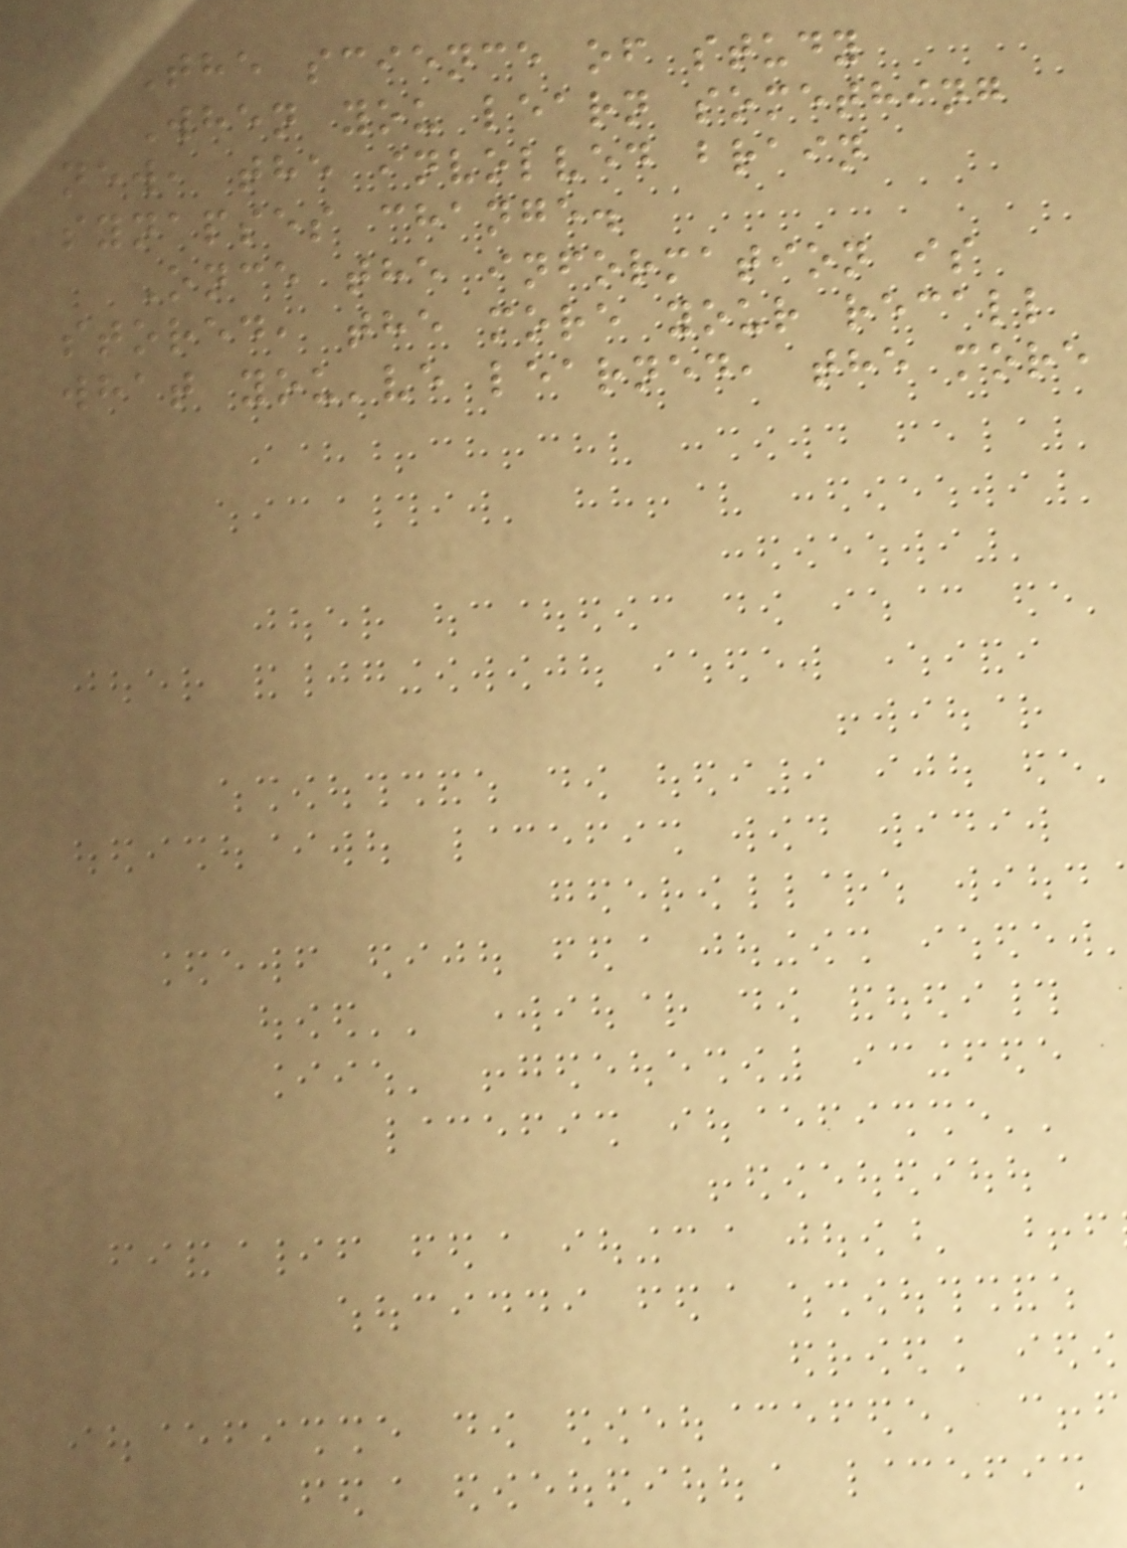The science of study
When you learn something
new, the involved brain
synapses change.
Once the information is
stored, the more your recall
what you've learned, the more
